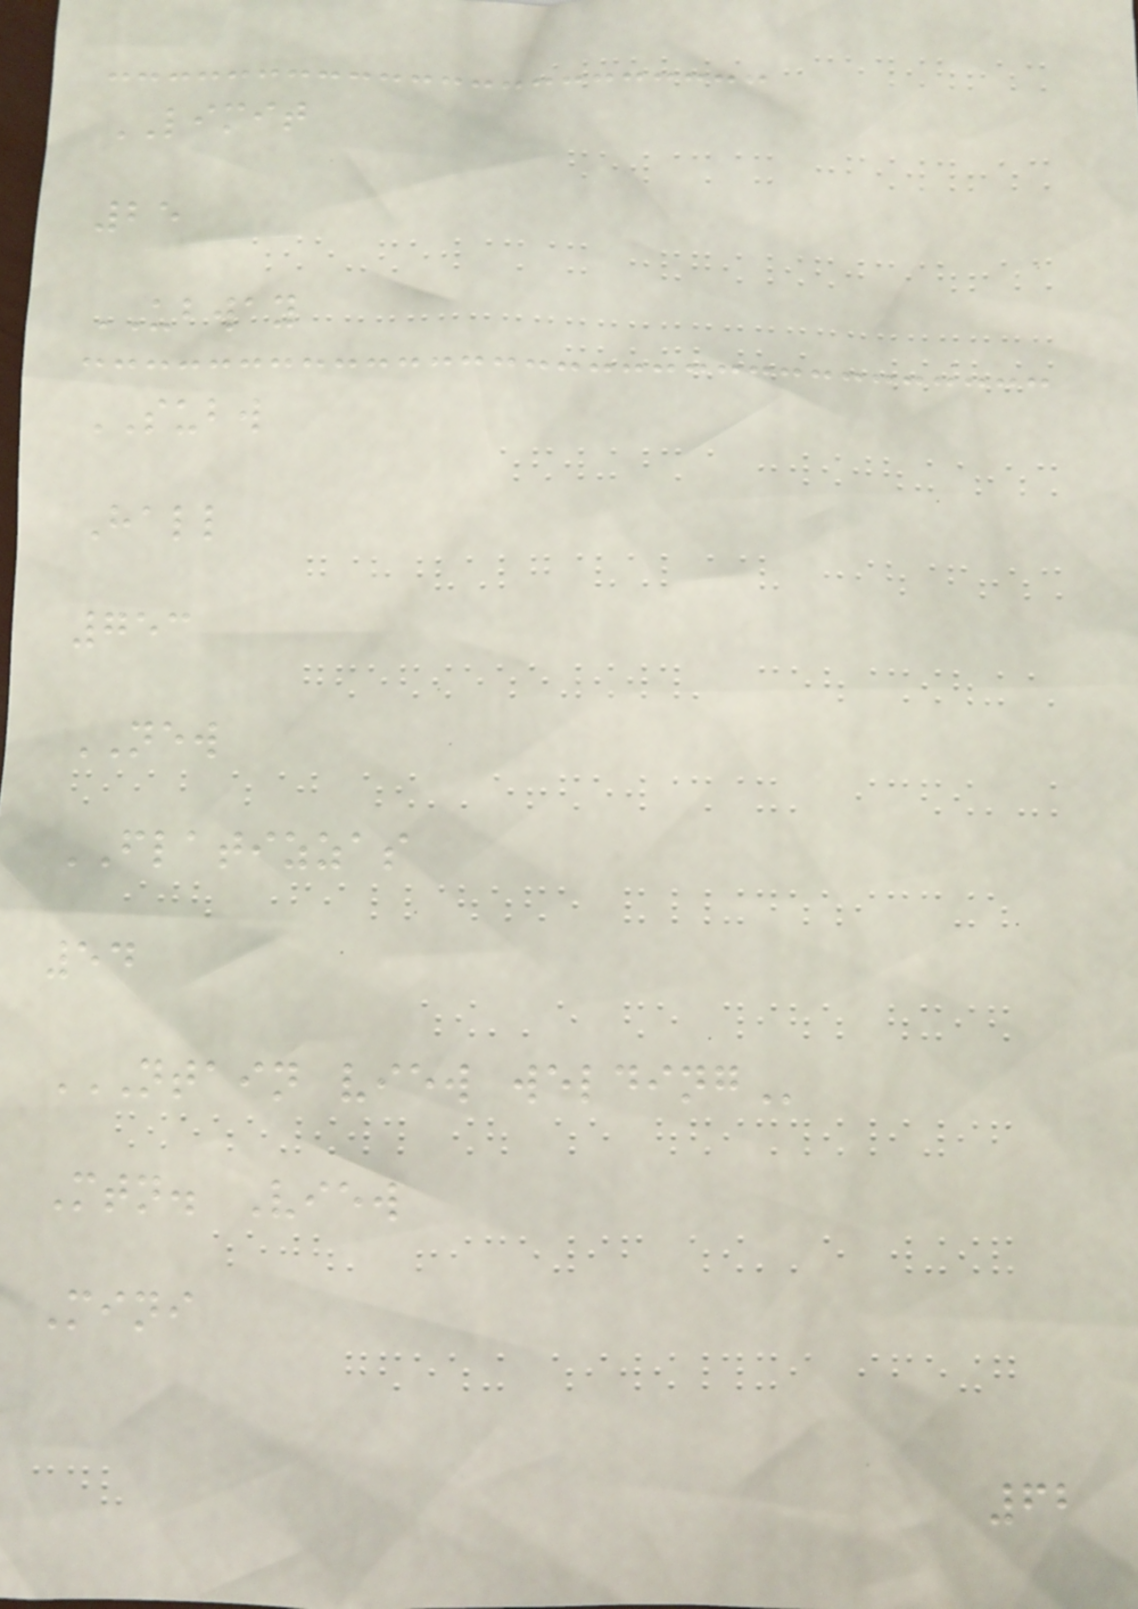LIMIT
25
UBWAY
SUBW
Hall
753
NEW
FLATIZZAS
54
NTAIN VIEW WELDING
Mtn. View
Mini
62
